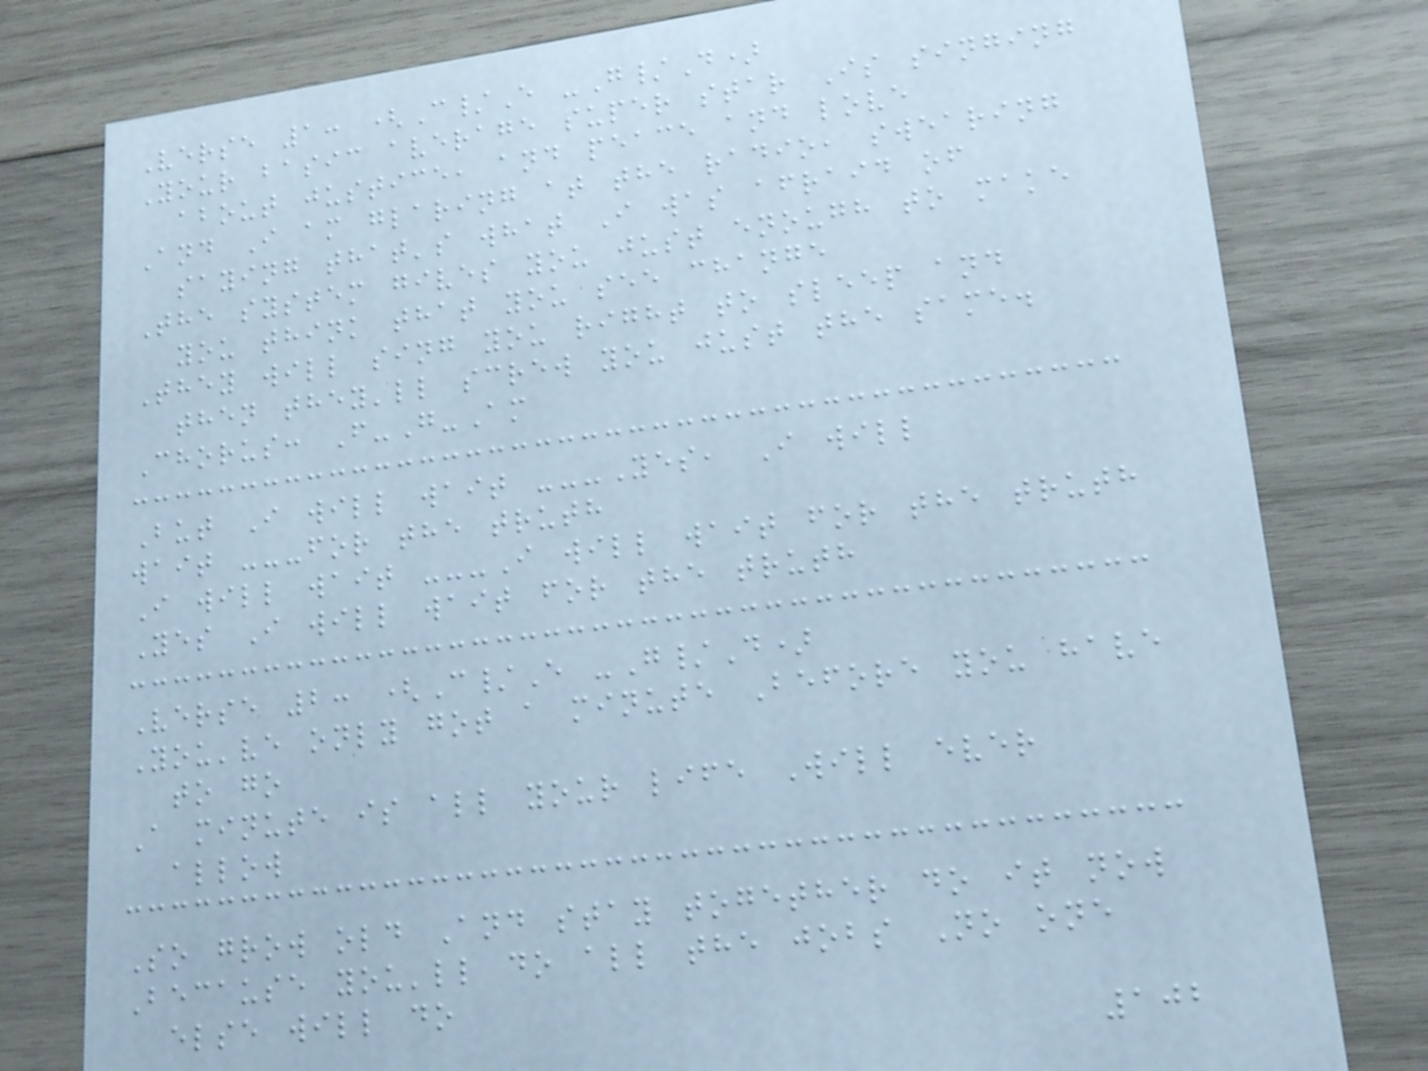Verse 1: (C/E -G/D)
Your basic average super star Is singing
about justice, and peace and love
And I am glaring at the radio, swearing
saying that's what I was afraid of
The system gives you just enough to make
you think that you see change
They will sing you right to sleep and
then they'll screw you just the same.
Chorus: F-G-Am
But I will wait ---Yes, I will
wait ---for the truth
I will wait ---I will wait for the truth
Yes I will wait for the truth
Verse 2: (C/E -G/D)
You've only got a minute Before you have
to go
A minute is all your life Will ever
allow
So grow old And stay together do it now
Because you'll do all the jobs No one
else will do
102
